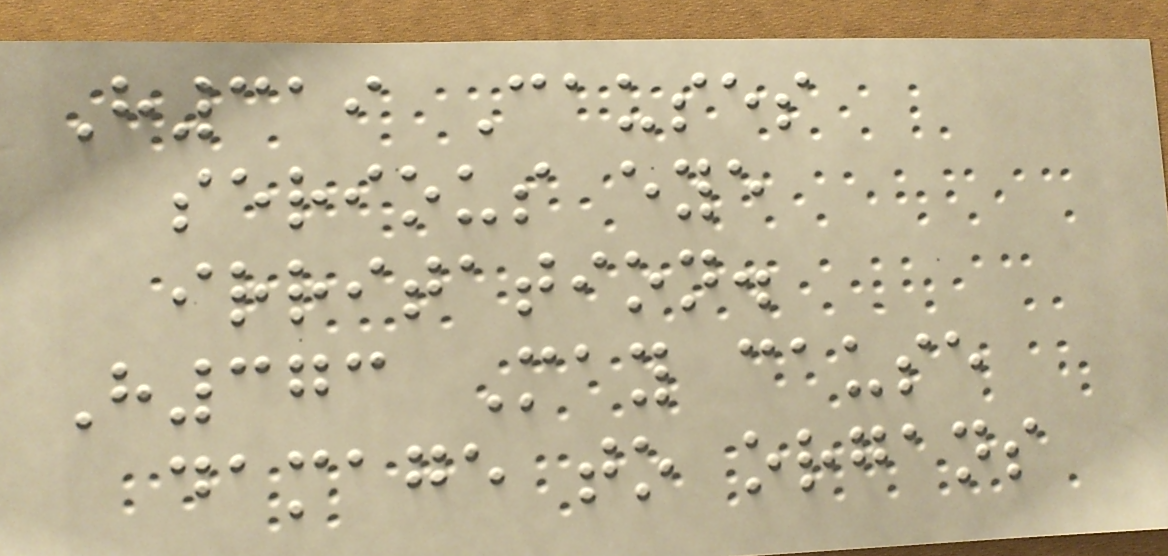H319 Causes
serious eye
irritation.
H373 May cause
damage to organs
